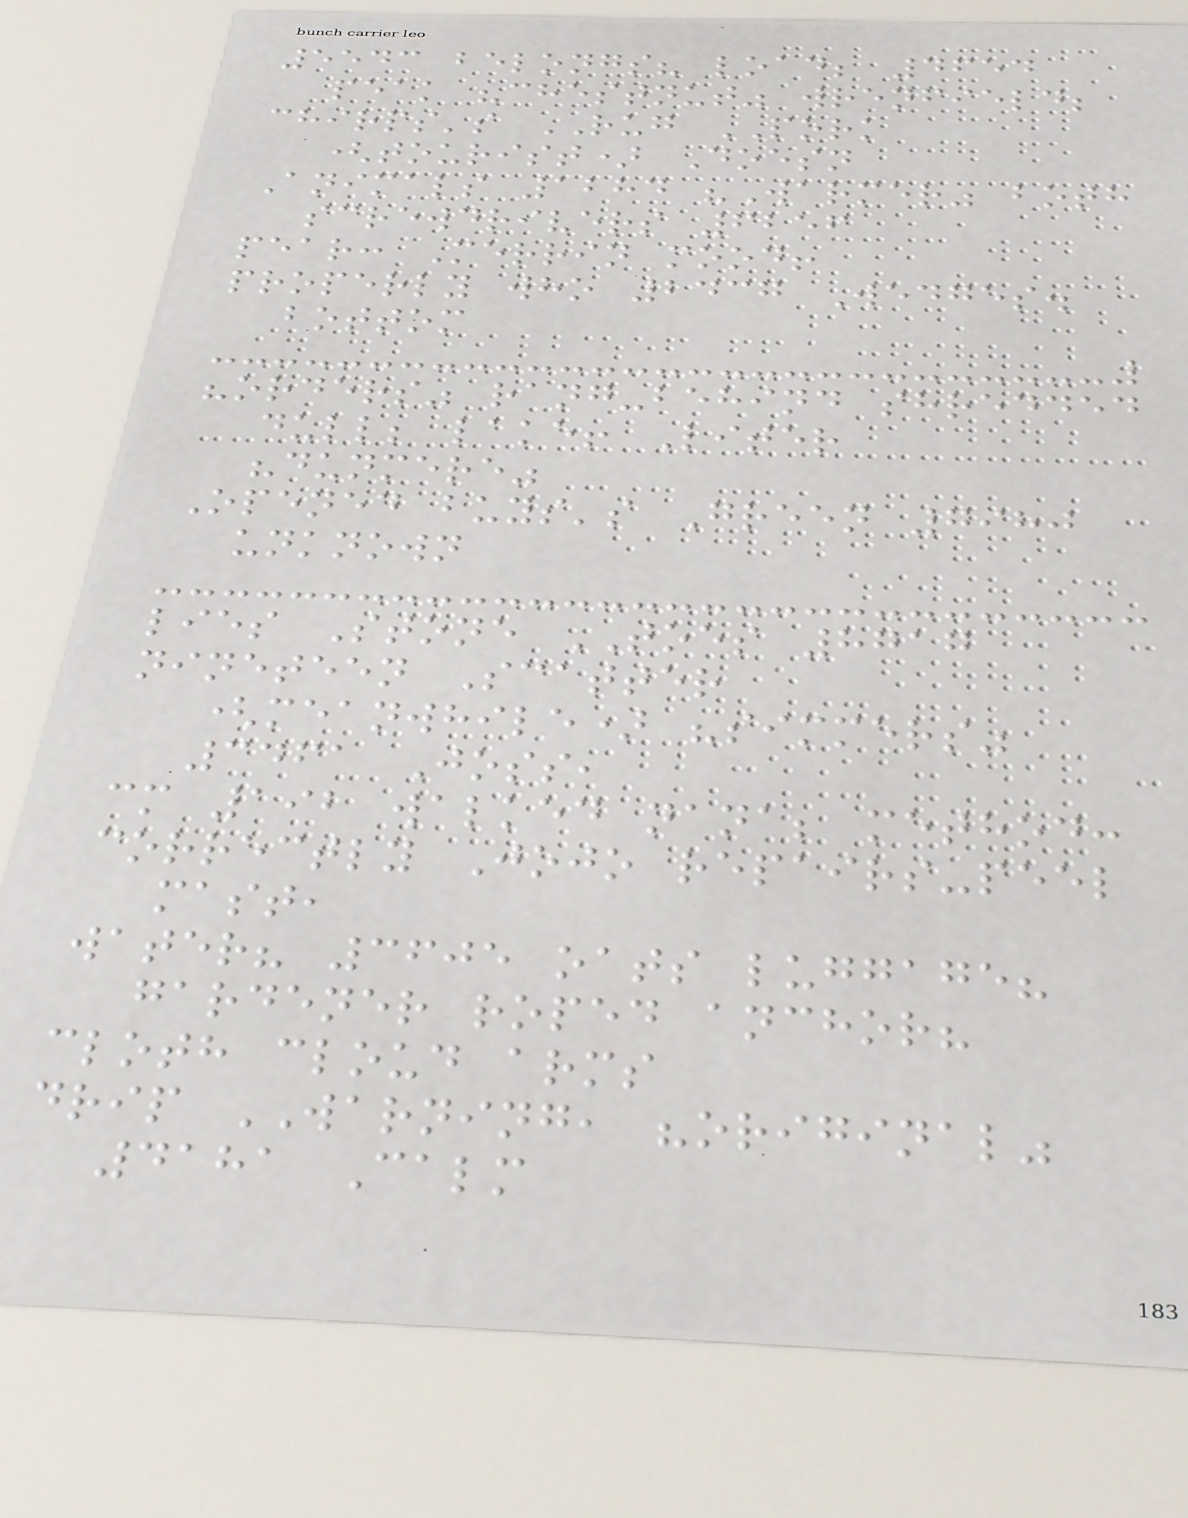5543 belongs? load; 4654
peak "chestnut" wrenfield;
chirps's RUG PORK
(tourist) Doesn
Animals 1284 "Warmer" both
screwdrivers 6256
pear: Merrin mood!
properly who 2437 Wedges.
bottom
"orders" rang-behind shredded
dull; lake! Liter
"dunmere"
Opened buys's Green 7980
unknown
lies Stone TOES 8717
nineteen Scatter
(meanwhile) "simmers"
3461 Joss,
cm 192 walked nana; method:
correctly Jojo repairs-peel
mast,
water? 3605 oats luggage?
gardener roped anchor?
cloth cloud arms
drip WARNING, "original"
4181 Calm
